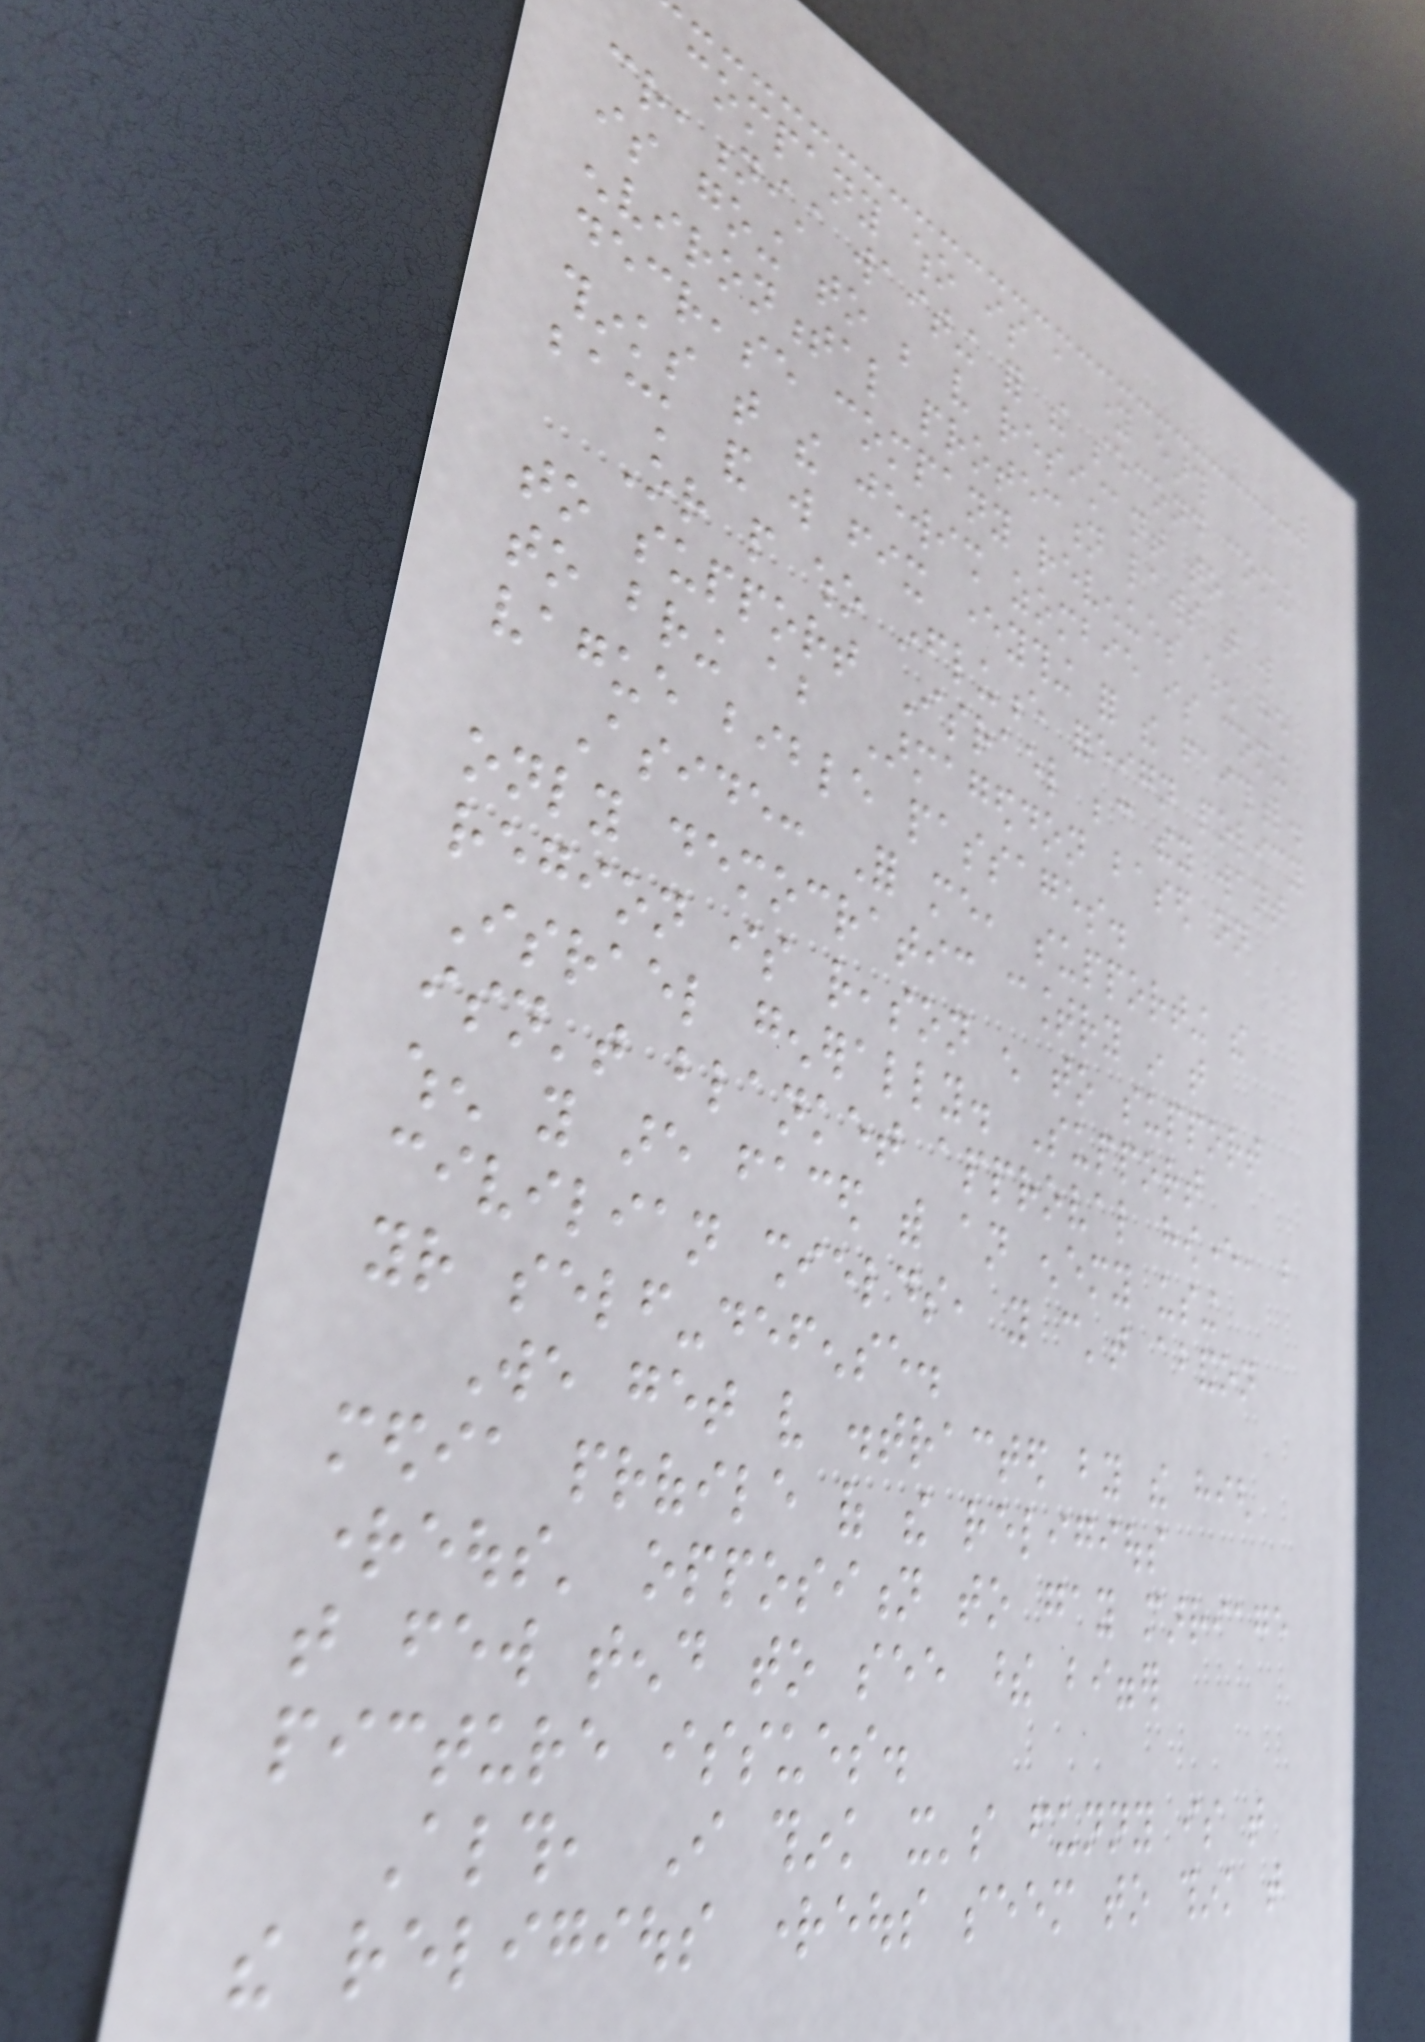company who is a young earth
creationist waiting for the second coming
is going to be very resistant to
environmental protection laws that will
decrease company revenues when he
thinks that the jewish zombie is coming
back and will fix everything for the faithful.
Or people who influence foreign policy
to support Israel because they want
to bring about Armageddon based on
vague bible passages.
Aside: For me, supporting the
only democratic country in that
region is reason enough to support
Israel generally. Support
isn't blanket approval however, but
when you are faced with an enemy using
civilian shields, you can't abandon
your self-defense.
We get very distracted by the high
media profile of the religious
righteous' opposition to gay marriage
that few tend to see these bigger
picture issues.
Although, I think it's funny is that
the religious righteous seem to think that
